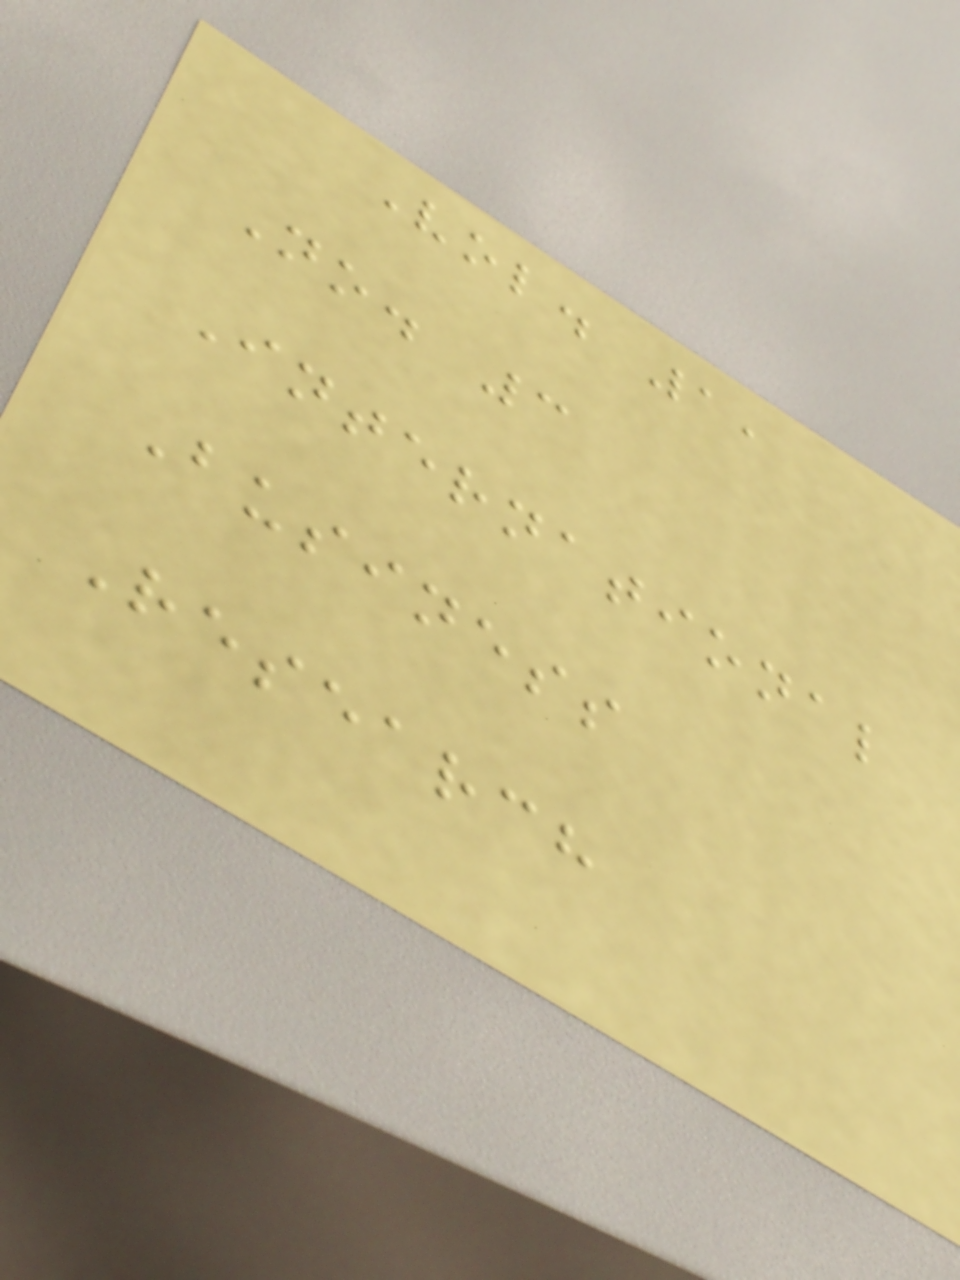Vol. 1,
No. 3
International
Business
Research
